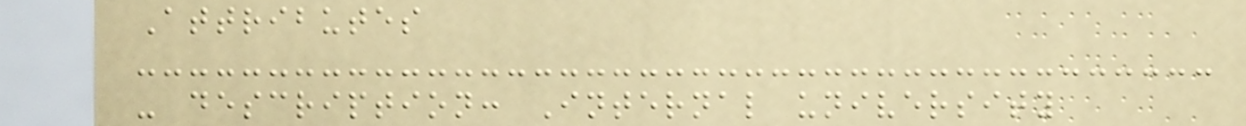Attributes
- description: Internal university
